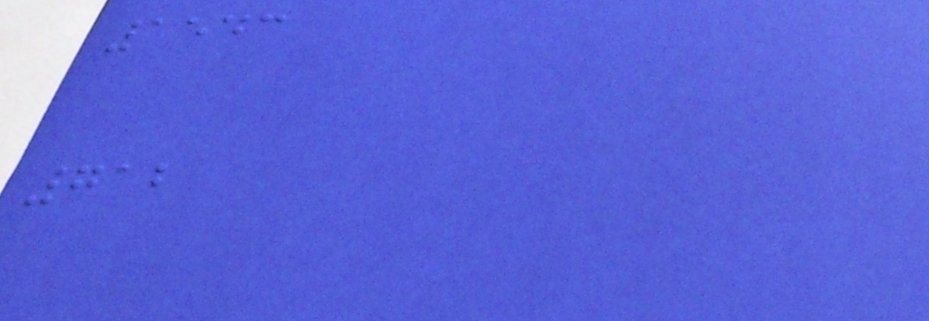1543
712
